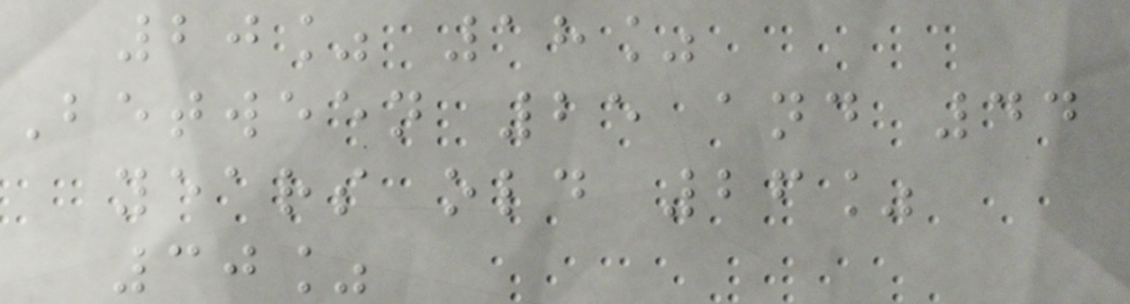20% 18%
Between 25 and 44
years old 26%
30%
